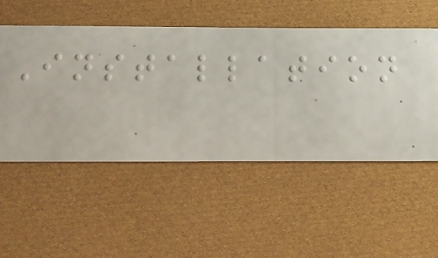Installation
